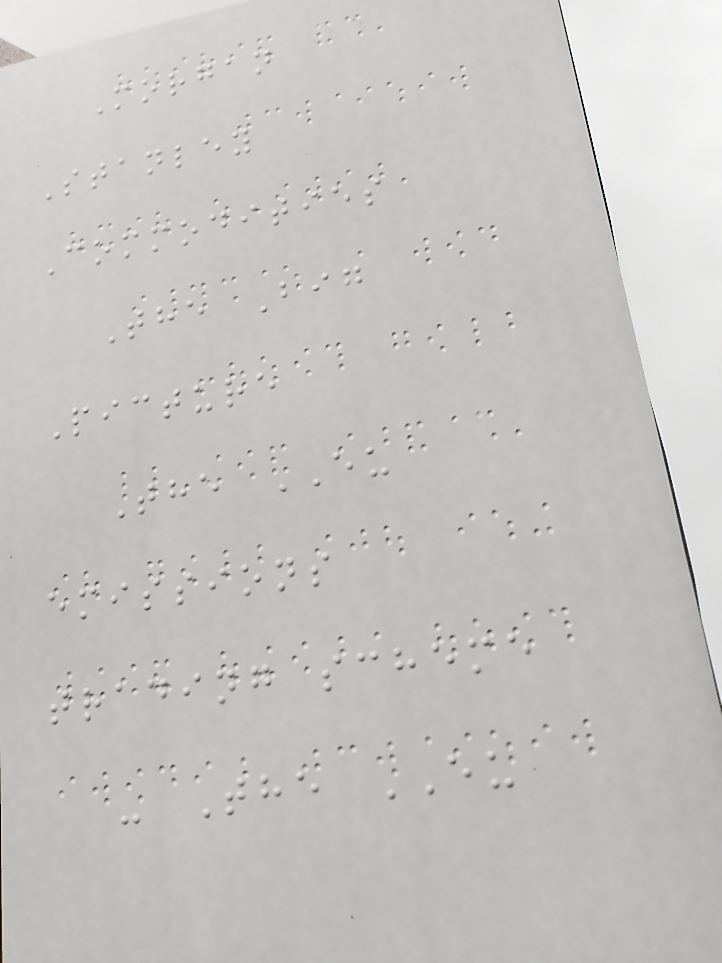Morgan
Stanley
Commodities
The Big
Picture
The EU
emissions
trading scheme
- The EU
